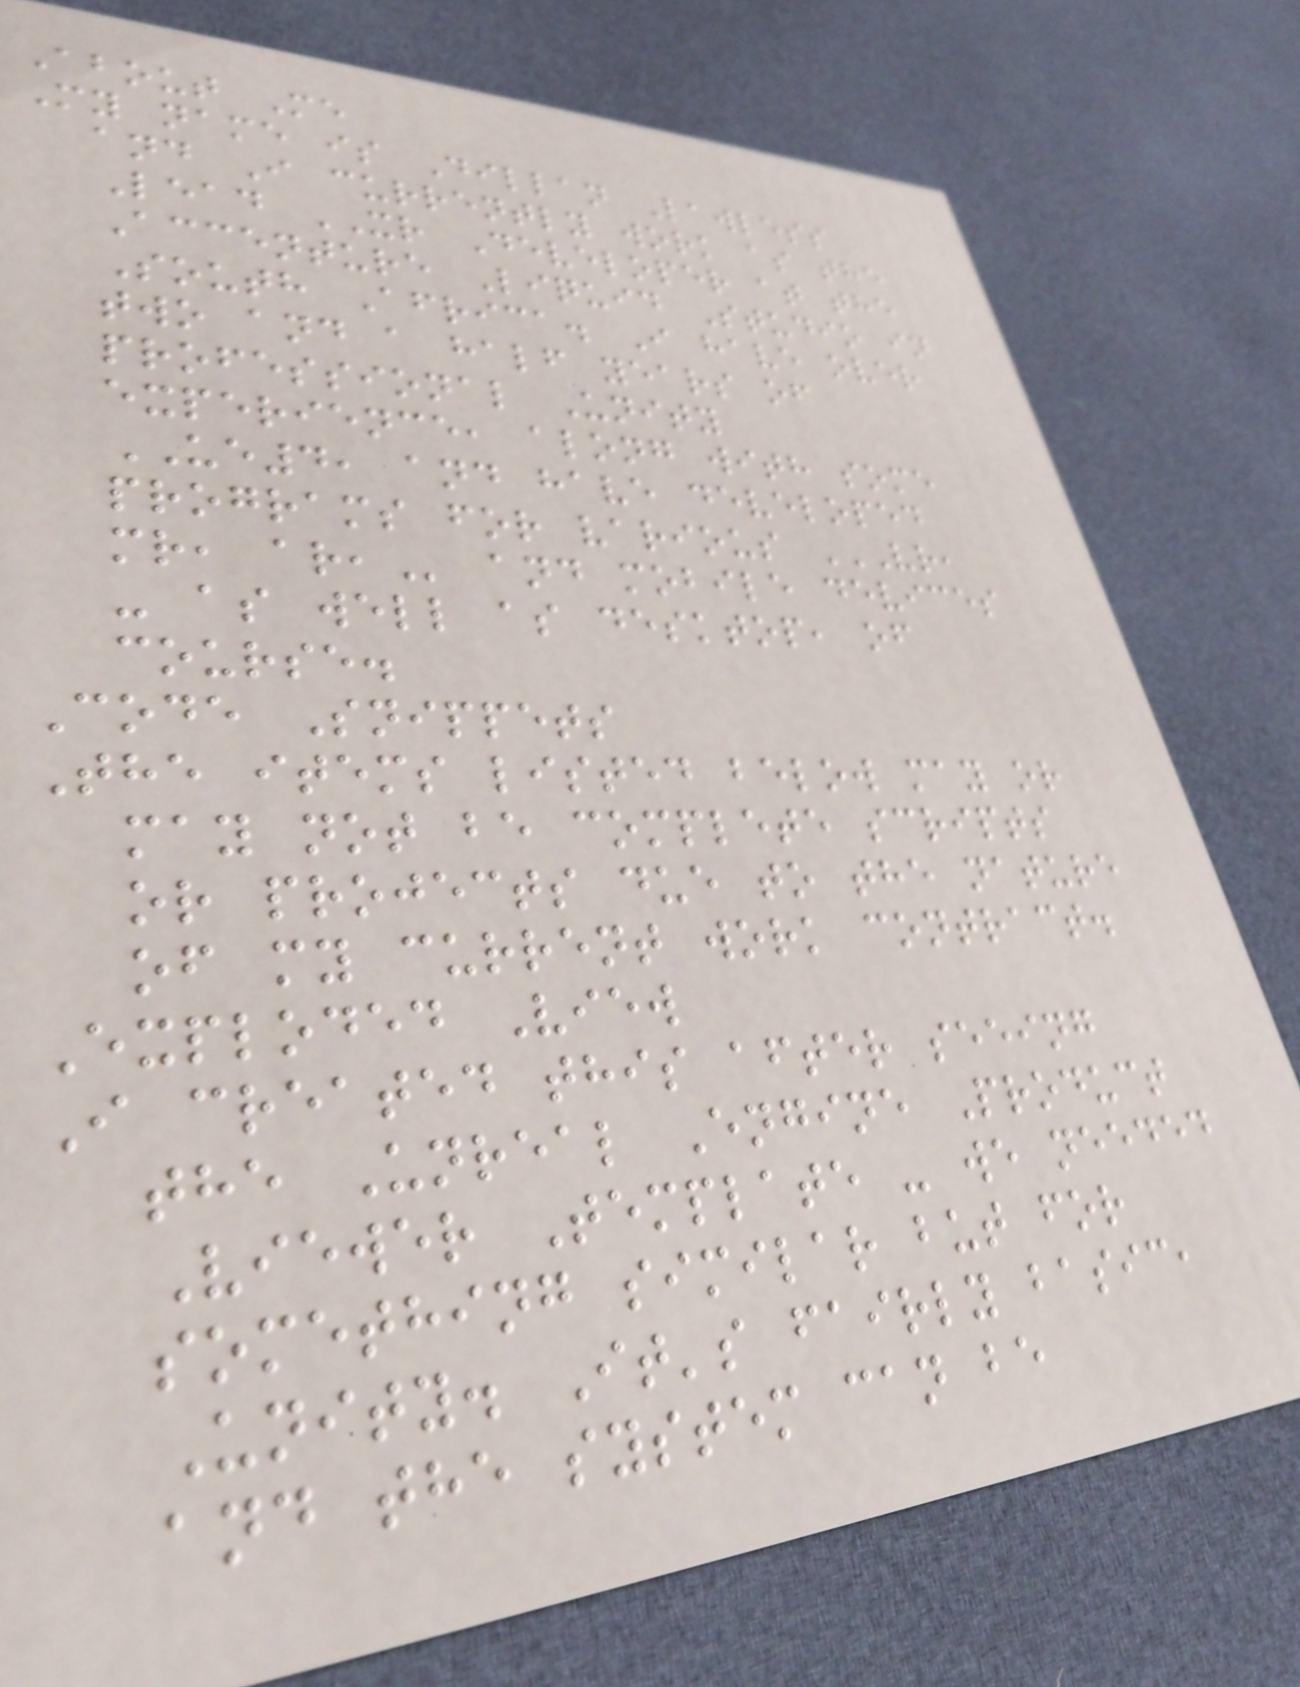About Me
My name is Dillan Lawless
and I currently work as the
Lead XR Developer at the
Accenture Liquid Studio in
South Africa. I have over
two and a half years of
professional Unity
experience, along with some
UE4, and have developed
programs for various VR,
MR, AR, and mobile devices
- as well as desktop, of
course.
Code Snippets
The items listed below may or
may not be complete scripts
or projects due to the nature
of my current work contract.
Exploded View
I created this after seeing
the Unreal Engine Product
Viewer Template - we needed
something similar but for
Unity. It's fairly basic,
and the system can be
